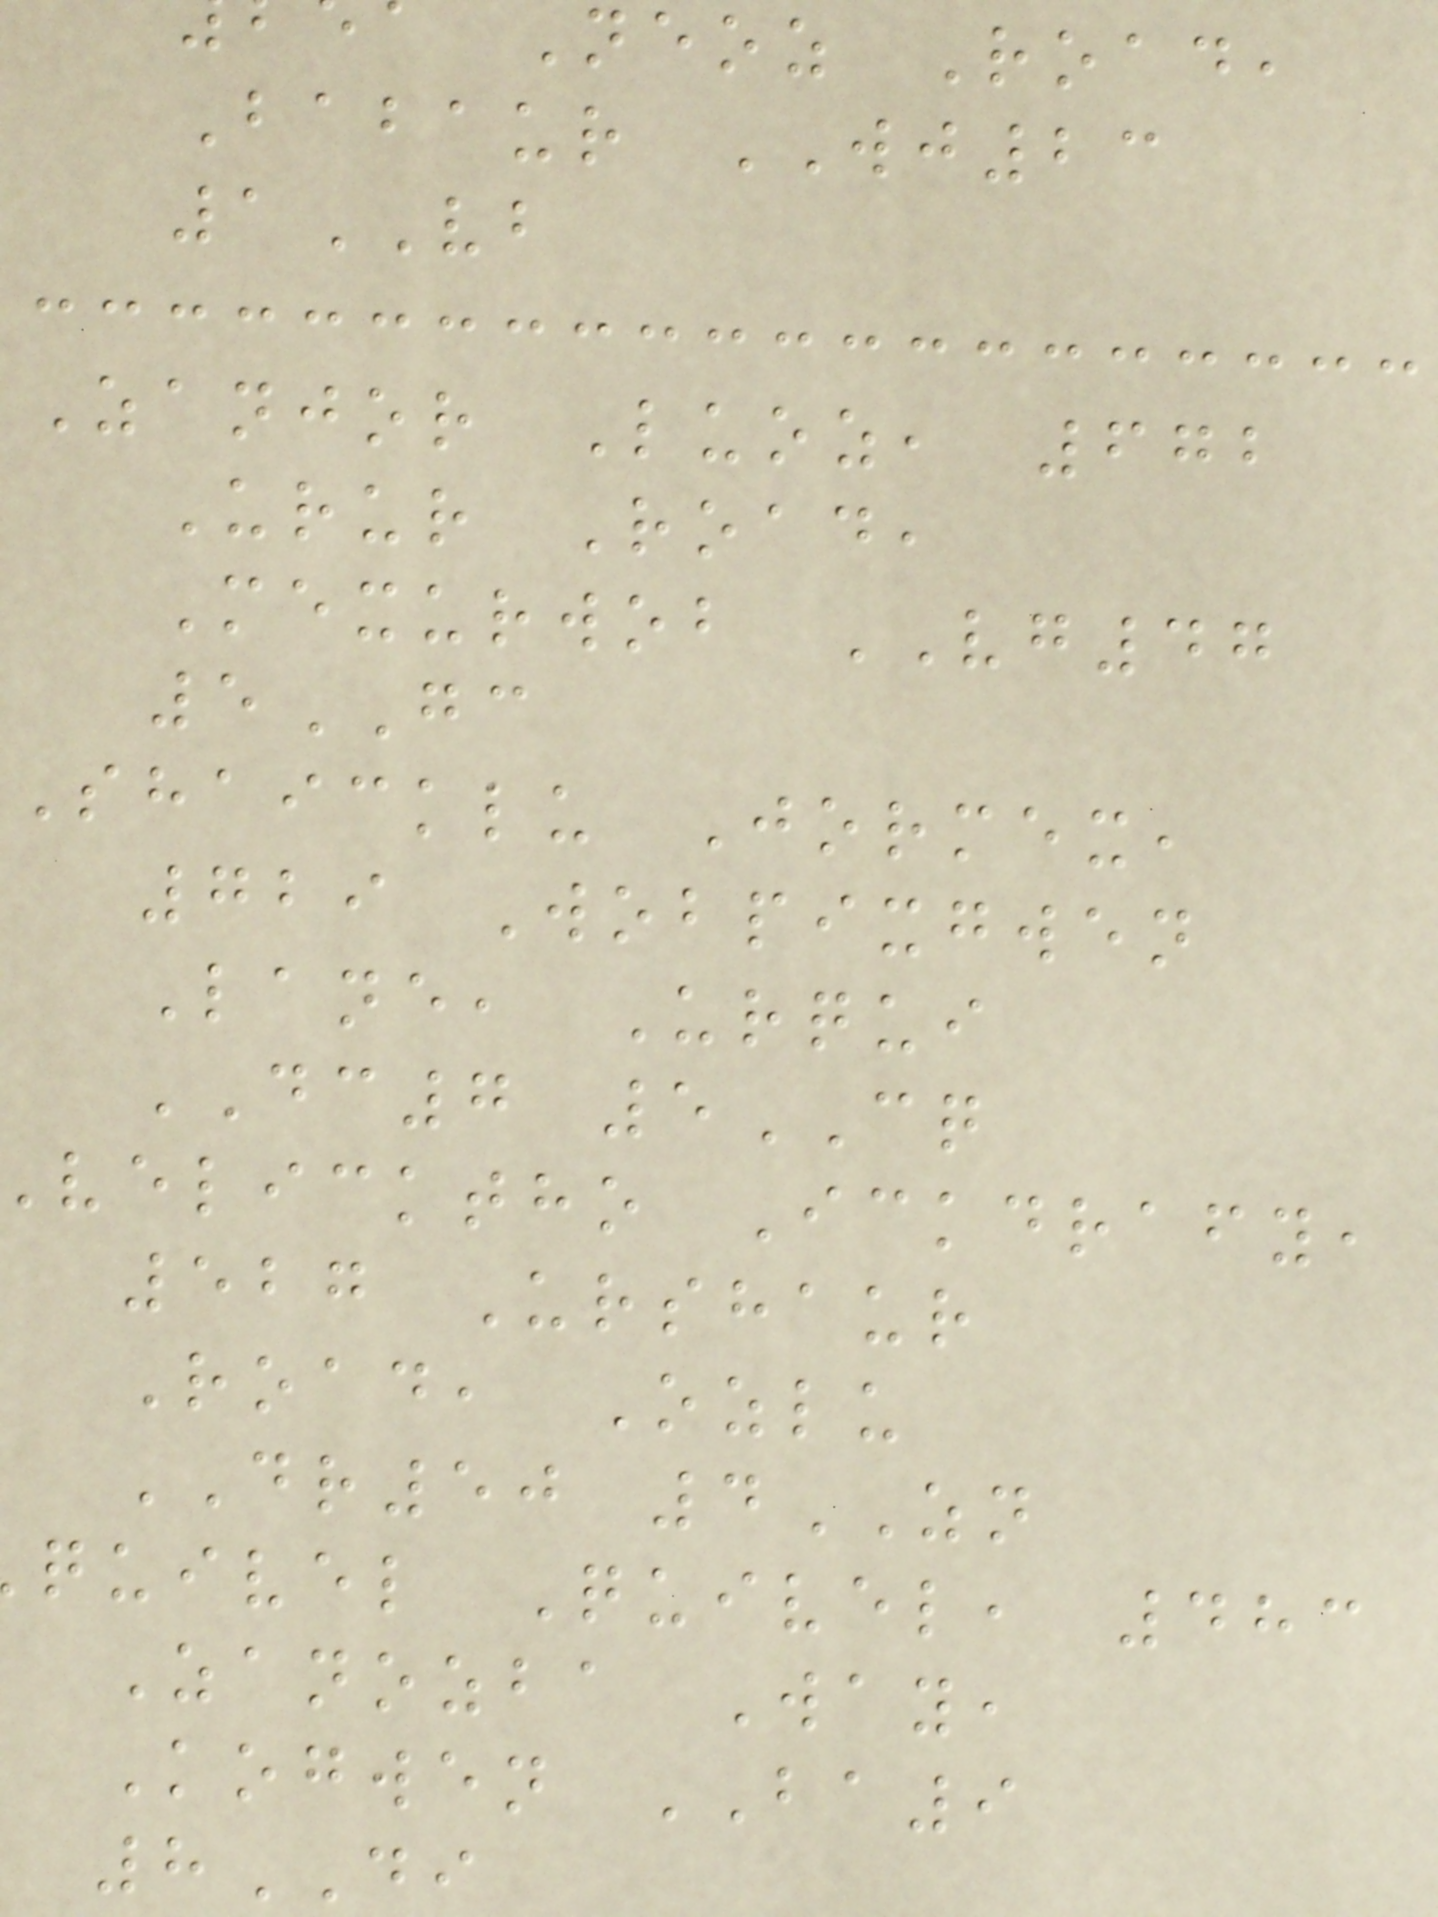Neoz Road,
Babaur WJ23
1VB
Zanjor Luoz, 672
Urur Road,
Mexurwob VG47
5GC
Shaicklu Jormex,
729 Wobpixgwen
Lane, Urqui
DC7 5CQ
velicktho Ickdrafy,
527 Urshaur
Road, Ozlu
DR50 4ZN
quivel Quivel, 483
Zanozba Way,
Kogwen BA9
8DI
